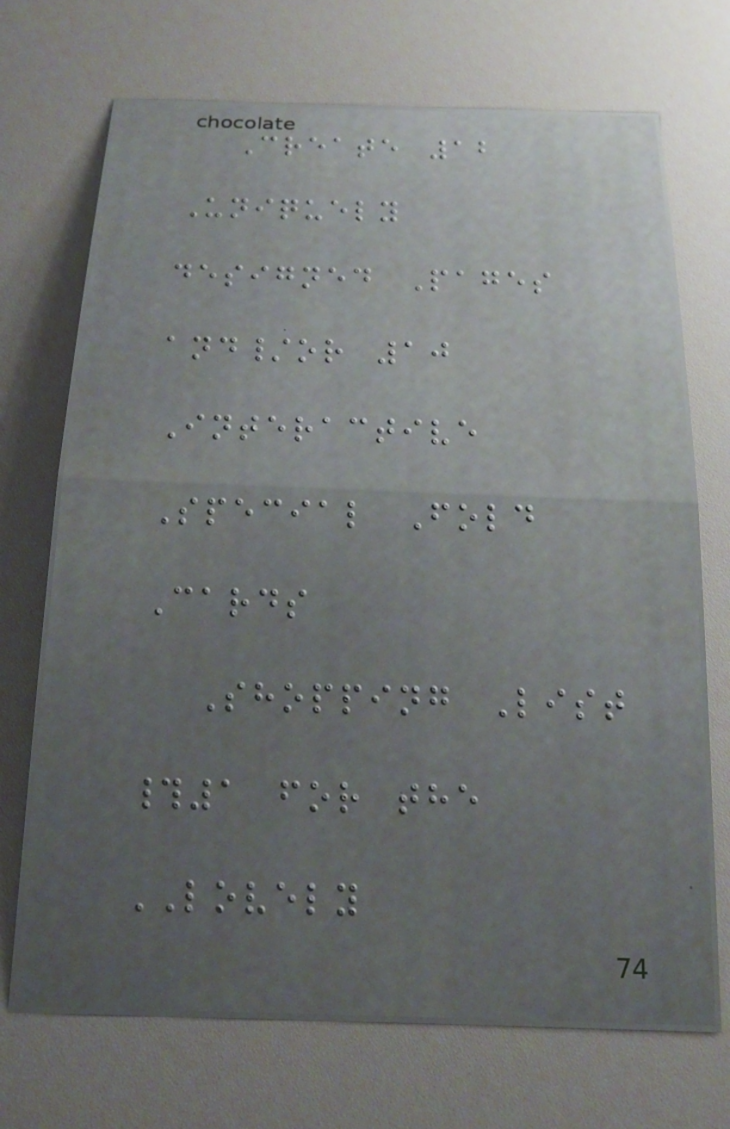Create 12
Uniquely
designed Pages
and/or 10
Interactive
Special Fold
Cards
Shopping List
#1 for the
LOVELY
